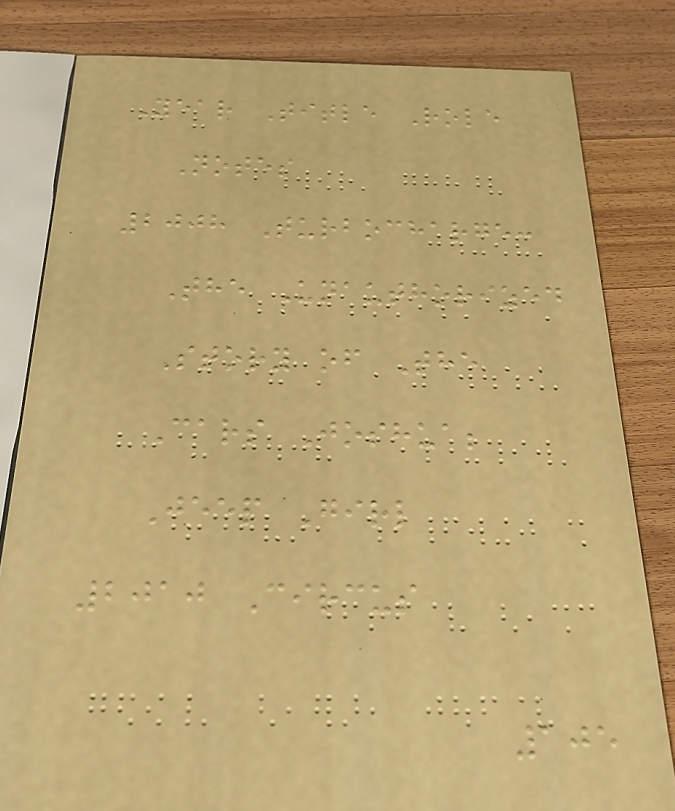Year Title Role
Notes
2008 Turbocharge:
The Unauthorized
Story of The
Cars Joshua;
Jeep Girl
2010 Circus
105
